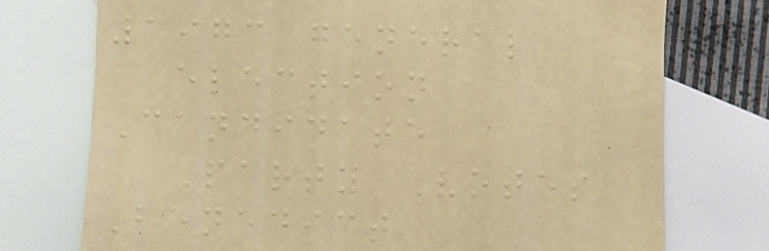1973 general
election
Candidate
Party Votes
Benedict
